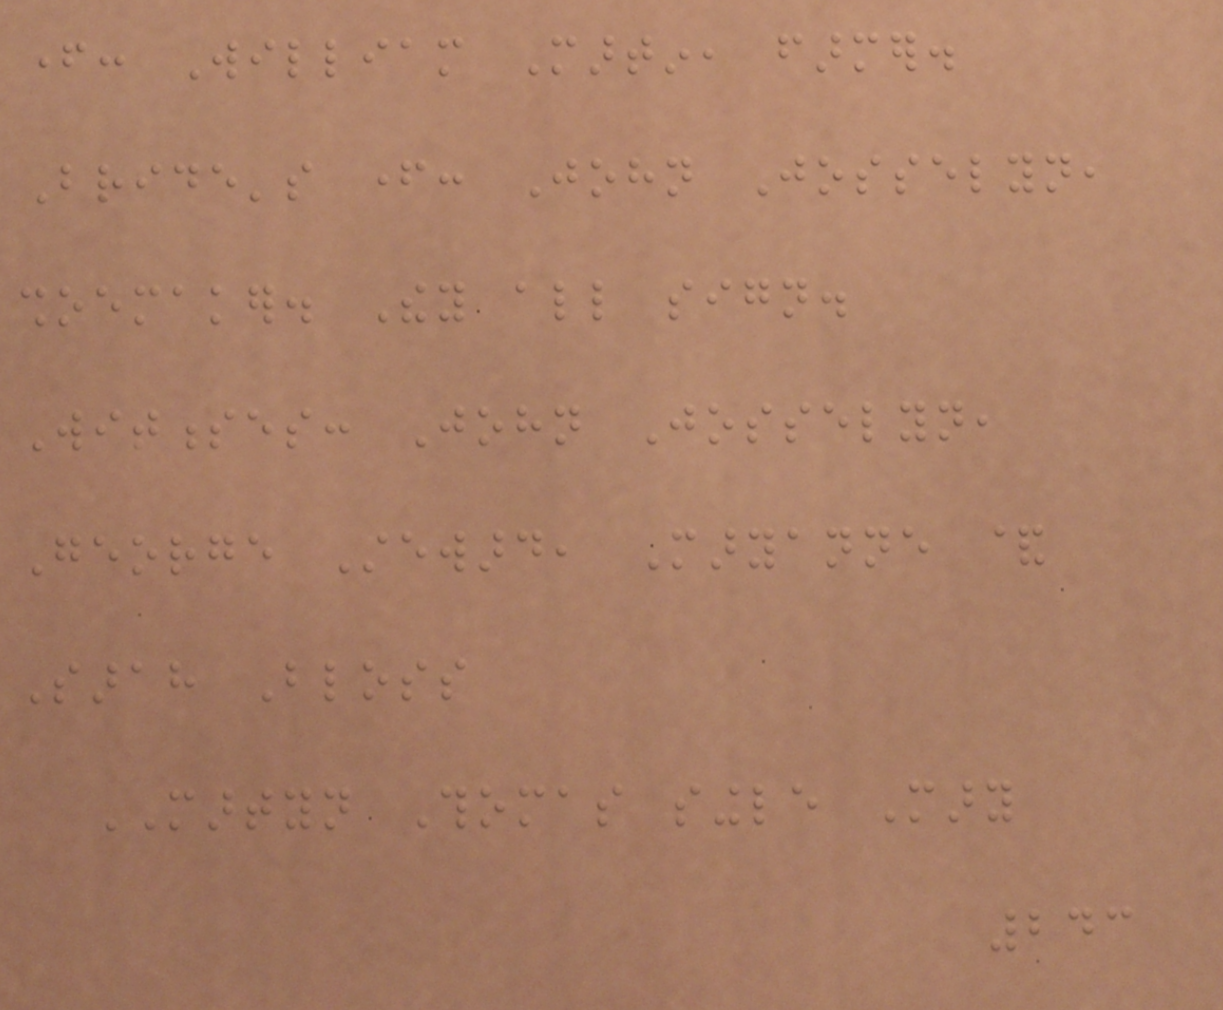father: William Martin, farmer.
Bride's father: John Josselyn,
shoemaker. They all sign.
Witnesses: John Josselyn,
George Steward, Maryanne &
Sarah Bloss
MARTYN Thomas single Mary
243
